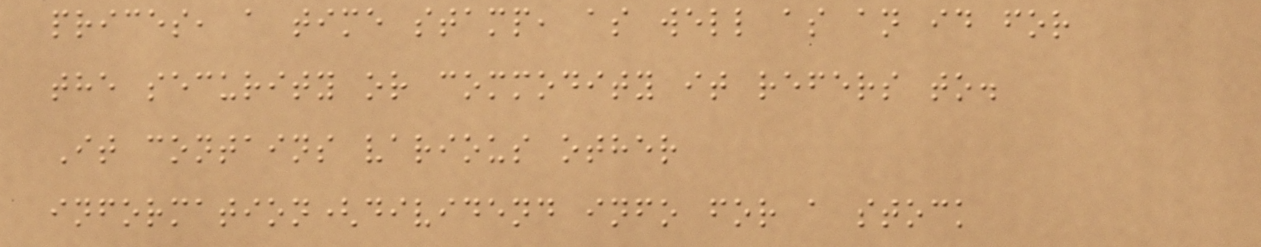prices, a time stamp, as well as an id for
the security or commodity it refers to.
It contains various other
information(dividend info for a stock
